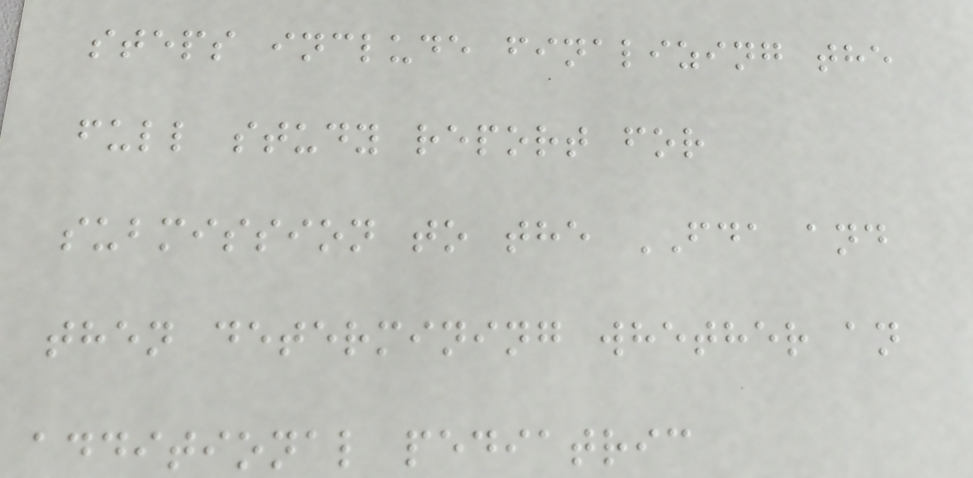steps include finalizing the
full study report for
submission to the FDA and
then determining whether an
additional pediatric
